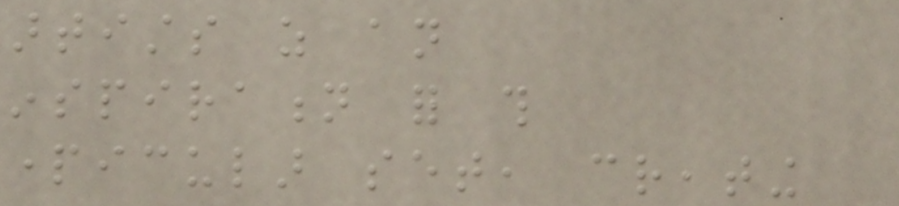artists as an
inspiration for this
particular set, creating
